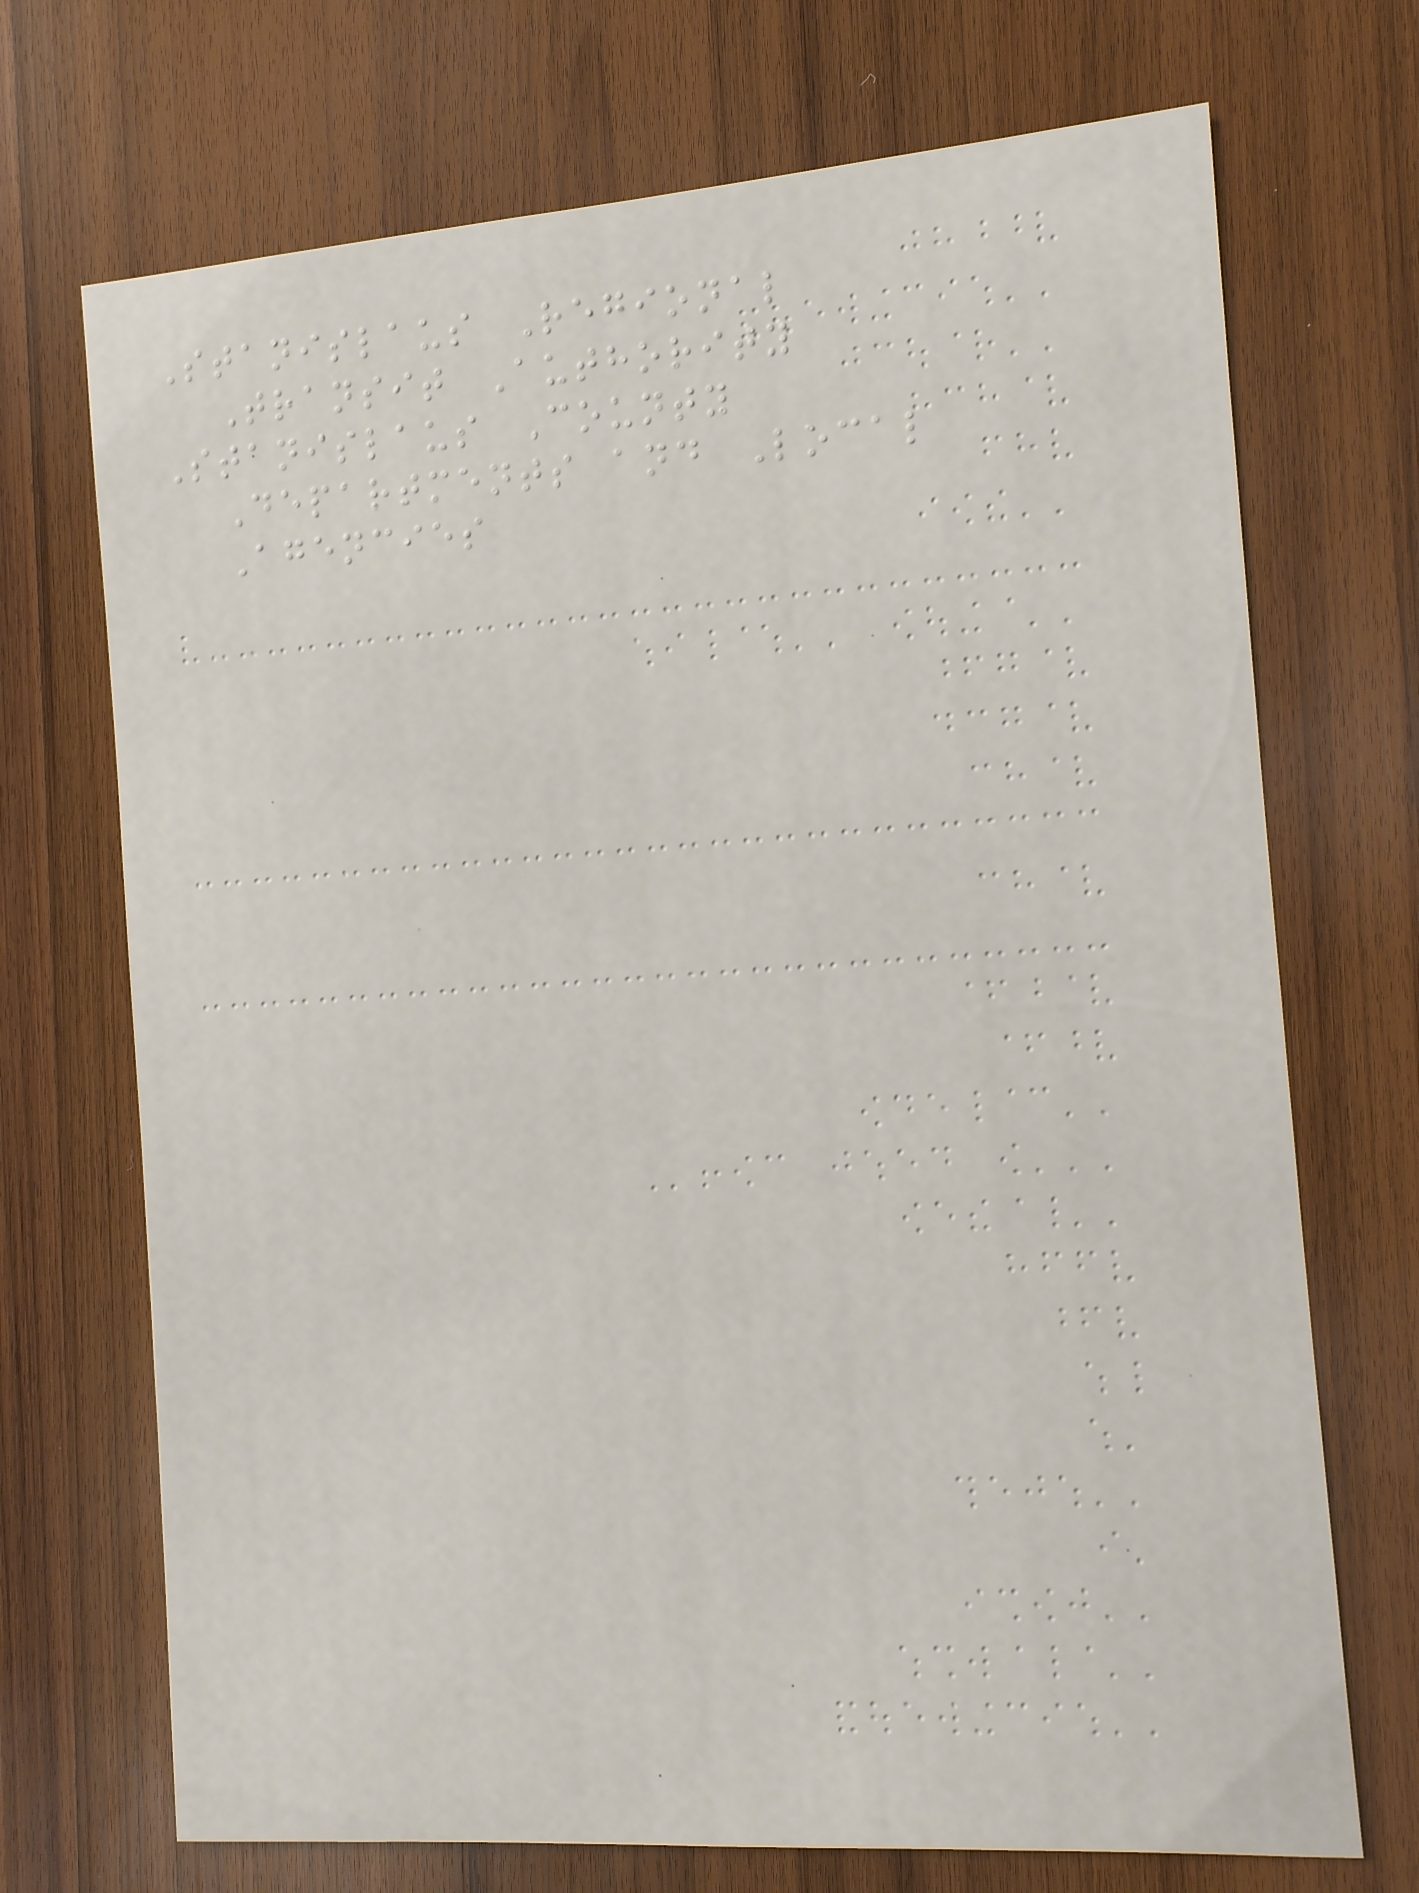Stanislaus Regional
Transit Authority
Stanislaus County
Departments and Local
Agencies
